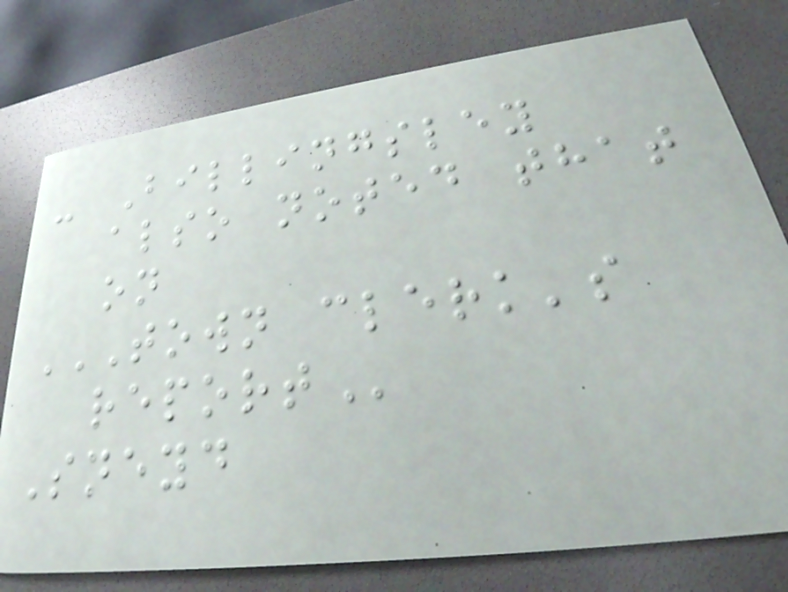- Billingsley
also noted that
on
TOWN CLERK'S
REPORT
Sneyd
